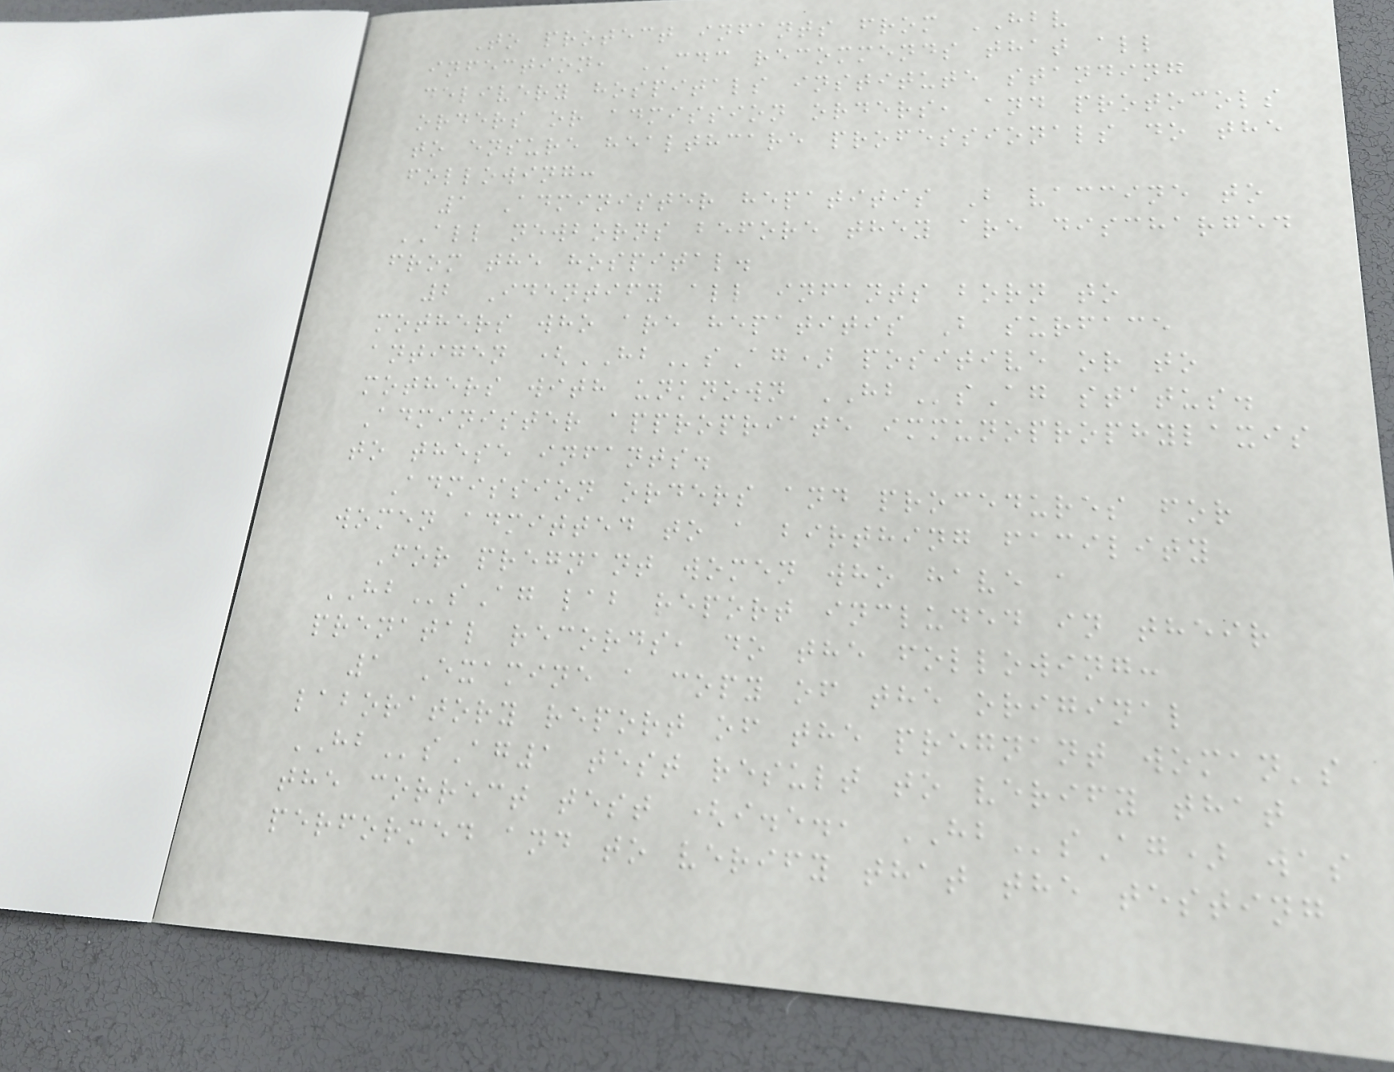To protect infants from HBV
infection, CDC recommends that all
delivery hospitals institute standing
orders or admission orders, and protocols
to ensure healthcare professionals do the
following:
1 Administer hepatitis B vaccine to
ALL newborns before they are discharged
from the hospital.
2 Identify all infants born to
mothers who are hepatitis B surface
antigen (HBsAg) positive or to
mothers with unknown HBsAg status.
Administer appropriate immunoprophylaxis
to these infants.
Admission orders and procedures for
women admitted to a birthing facility
For pregnant women who have a
HBsAg lab report included in their
prenatal records, do the following:
1 Examine a copy of the original
laboratory report of the pregnant woman's
HBsAg1 test result to verify that
the correct test (i.e., HBsAg) was
performed and to verify that the testing
